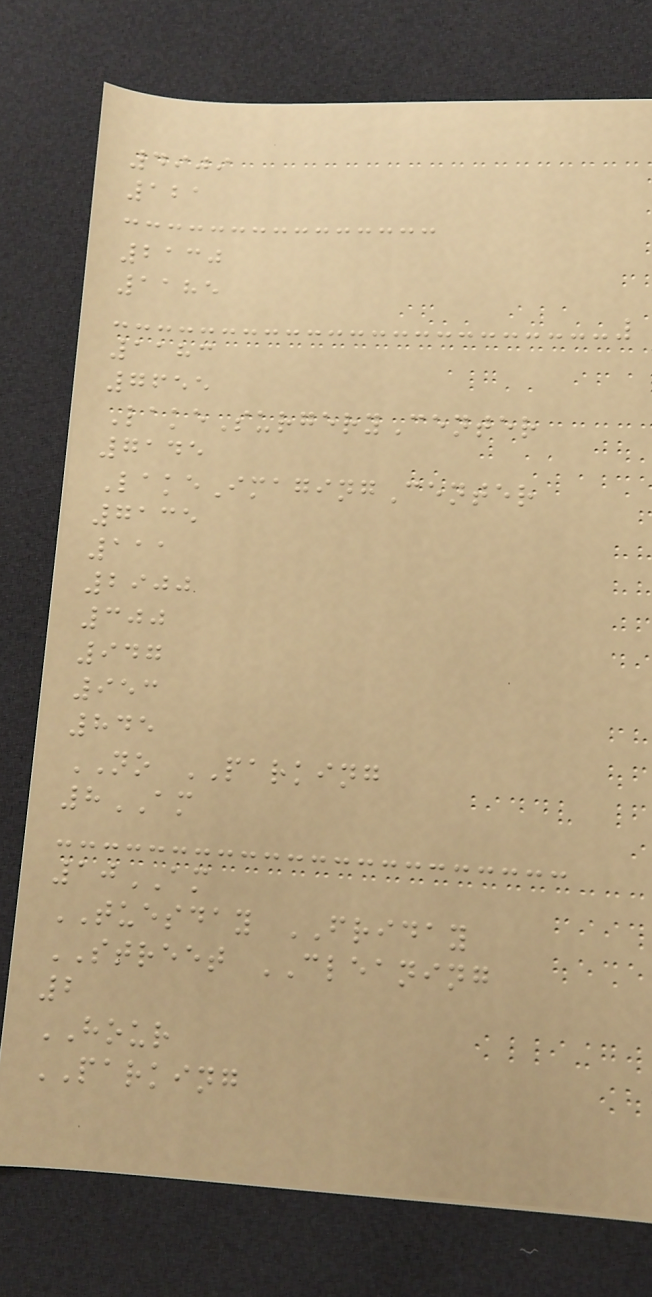4909
121
2130
1185
1183
7655
LakeSurgeryCenter
7145
LakeImagingCenter
7135
111
2900
300
947
953
845
NO PARKING
8AM
10AM
TUESDAY FRIDAY
STREET CLEANING
2
HOUR
PARKING
